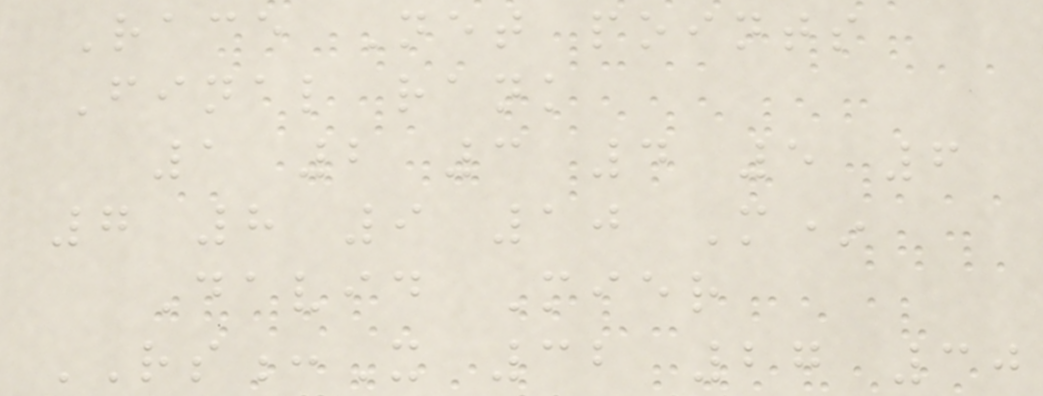Race Net points
Final rank
1 2 3 4 5 6
7 8 9 10 M*
David Mier
RS:X 32 27 30
